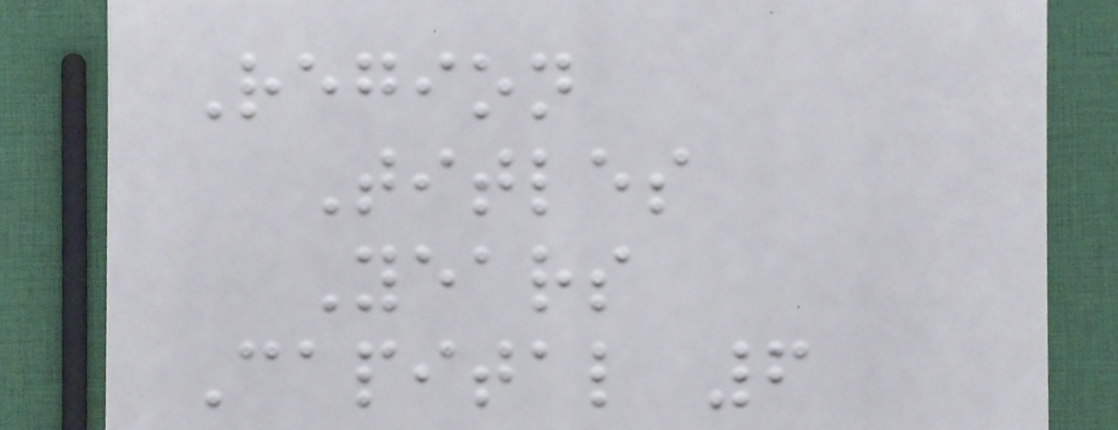Region
Titles
Years
Capital 6
